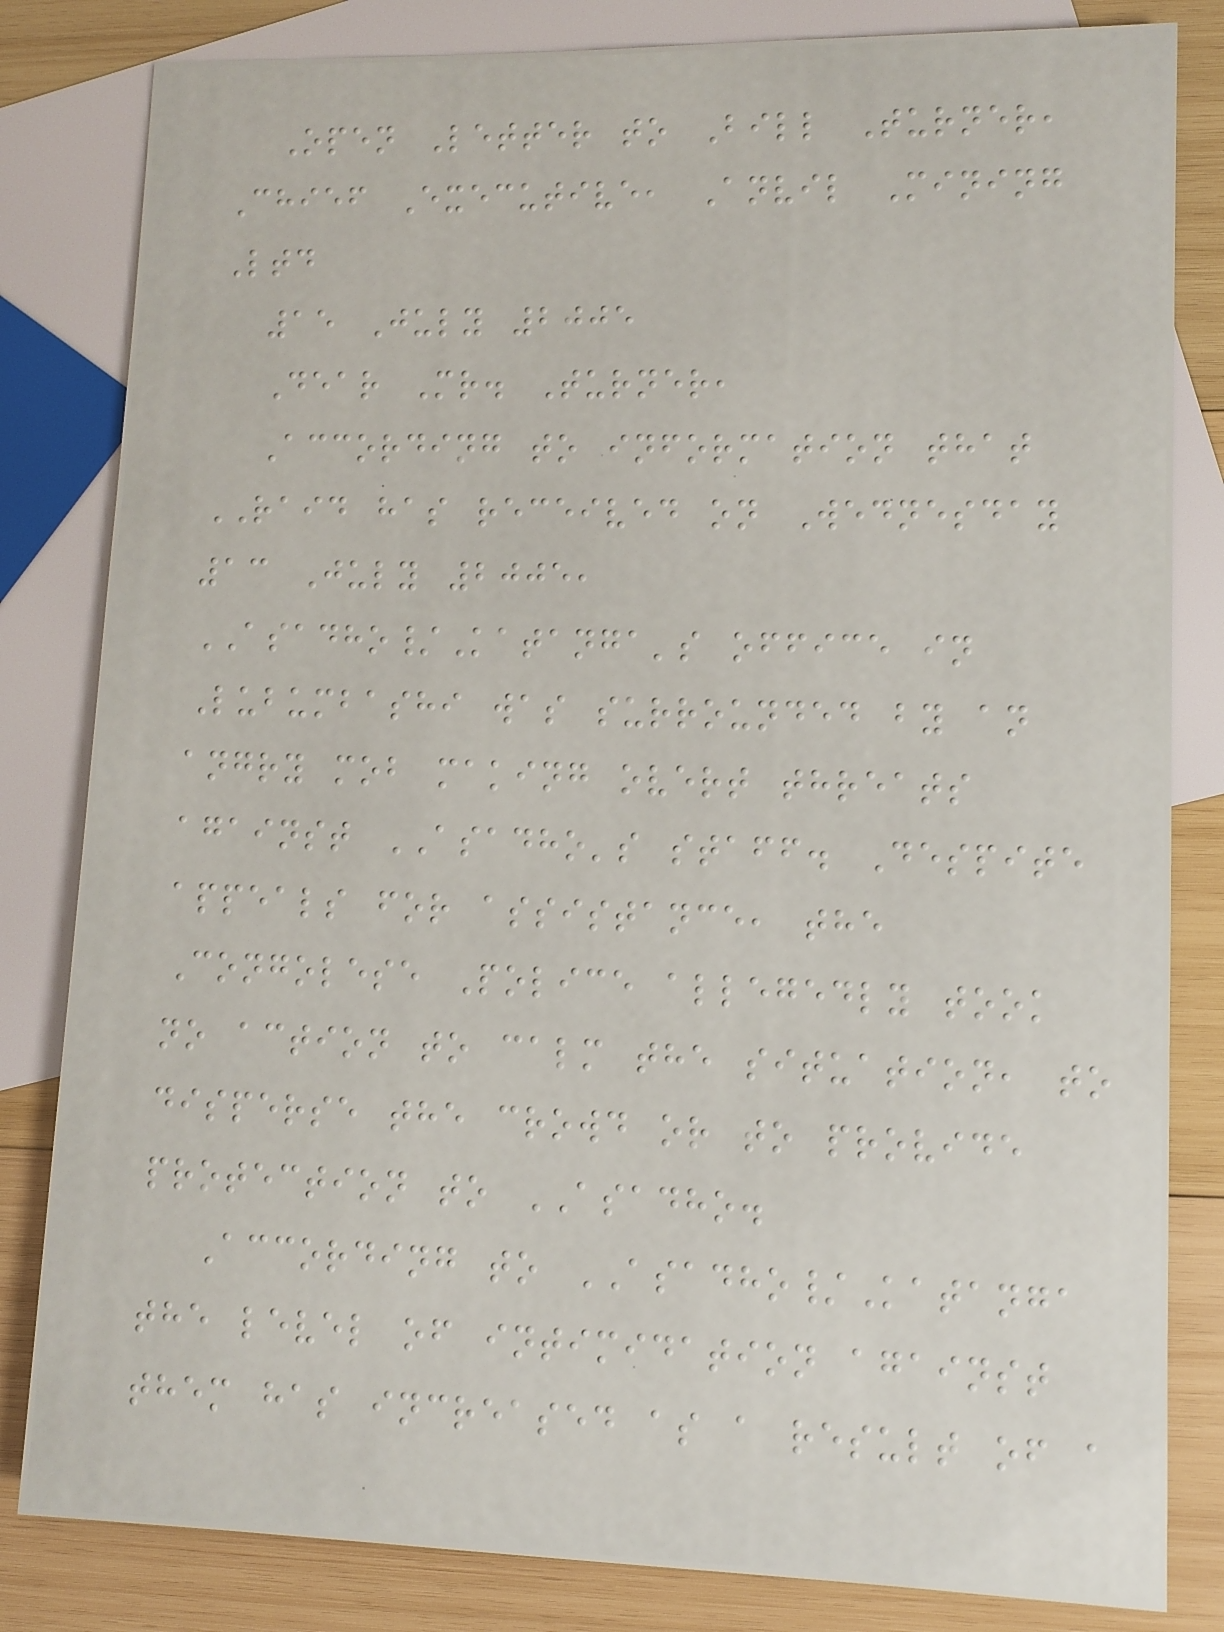Open Letter to Bill Turner,
Chief Executive, Anvil Mining
Ltd
15 July 2005
Dear Mr. Turner,
According to information that
RAID has received on Wednesday
13 July 2005,
ASADHO/Katanga's office in
Lubumbashi was surrounded by an
angry mob making overt threats
against ASADHO's staff. Despite
appeals for assistance, the
Congolese Police allegedly took
no action to calm the situation, to
disperse the crowd or to provide
protection to ASADHO.
According to ASADHO/Katanga
the level of intimidation against
them has increased as a result of a
